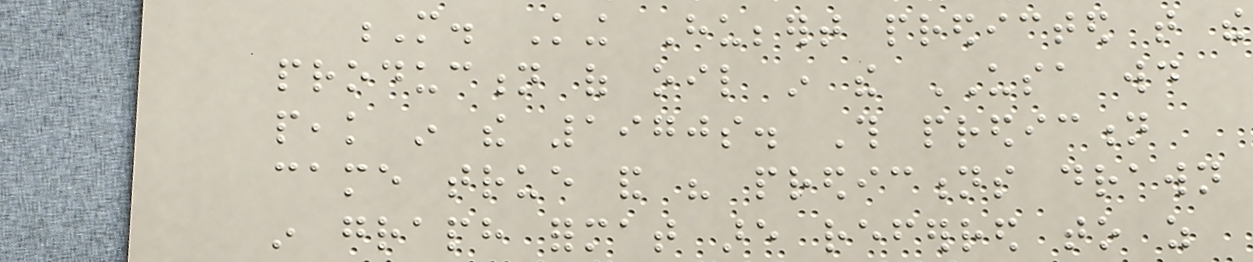M. King Hubbert predicted that the
production of oil in the USA would
peak in the 1970s. This prediction
came true and his predictions drawn
in graph format are referred to as
